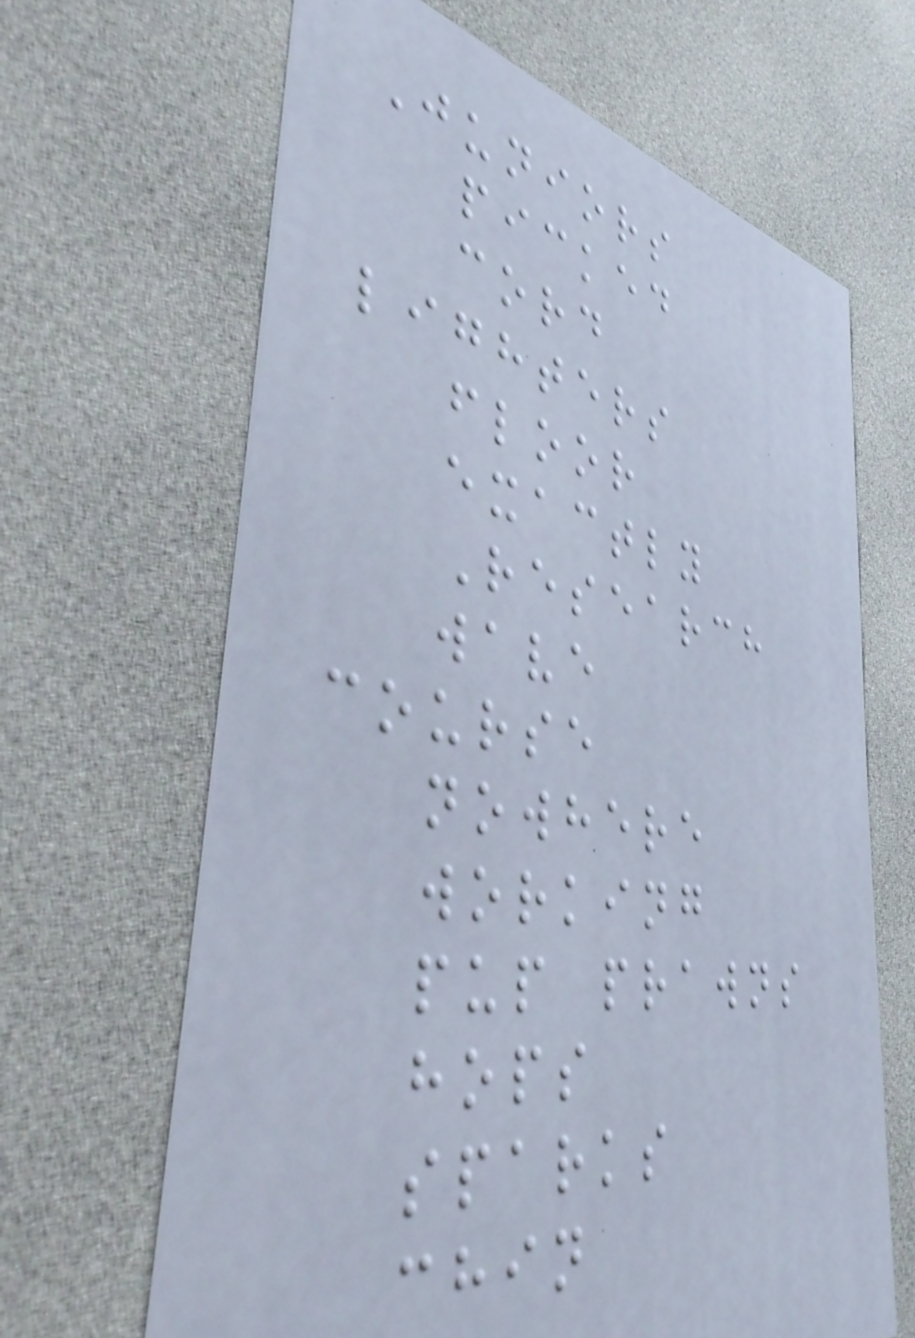Juniors
picked
cord
lighters
floor
exactly
Research
wave
course
nowhere
working
pup prawns
hops
sparks
chin
